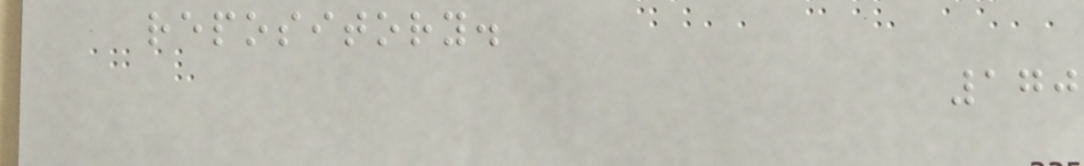repository.
170
